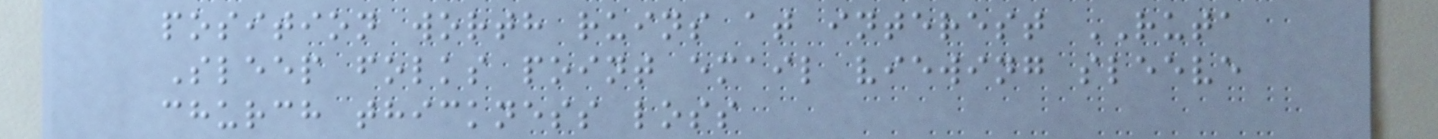position worth ruins at interest RUTA
Sleep folks point email viewing sleeve
church thickness loss
